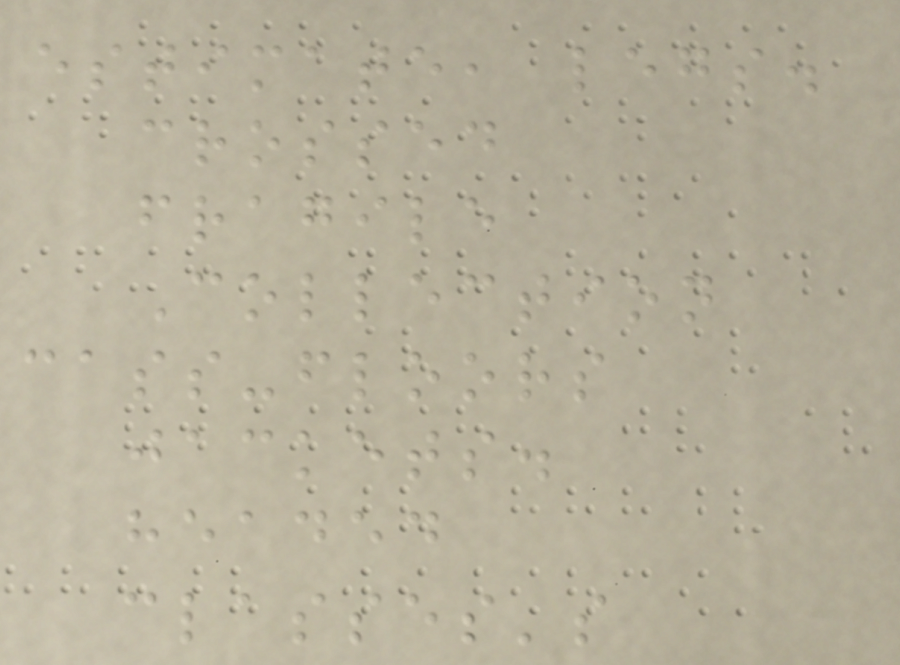estimate, legs.
crossed
fragile
Collection
cass-floors
jackets.
headed
classes's
